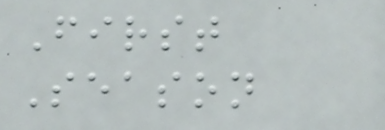First
Season
